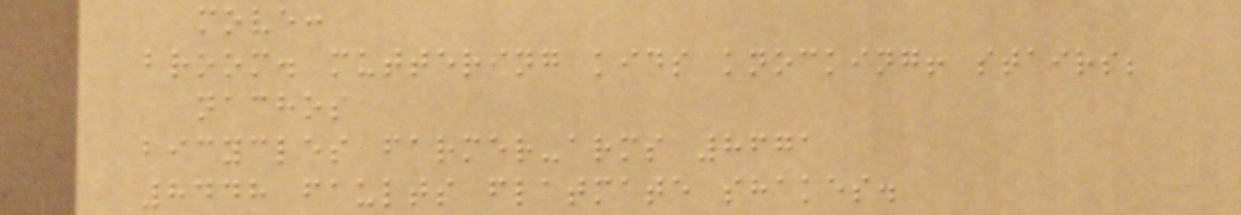move:
broom. muttering kids knocking! stairs;
nachos
bicycles farmer-arms 8671
8448 faults flatmate shakes.
